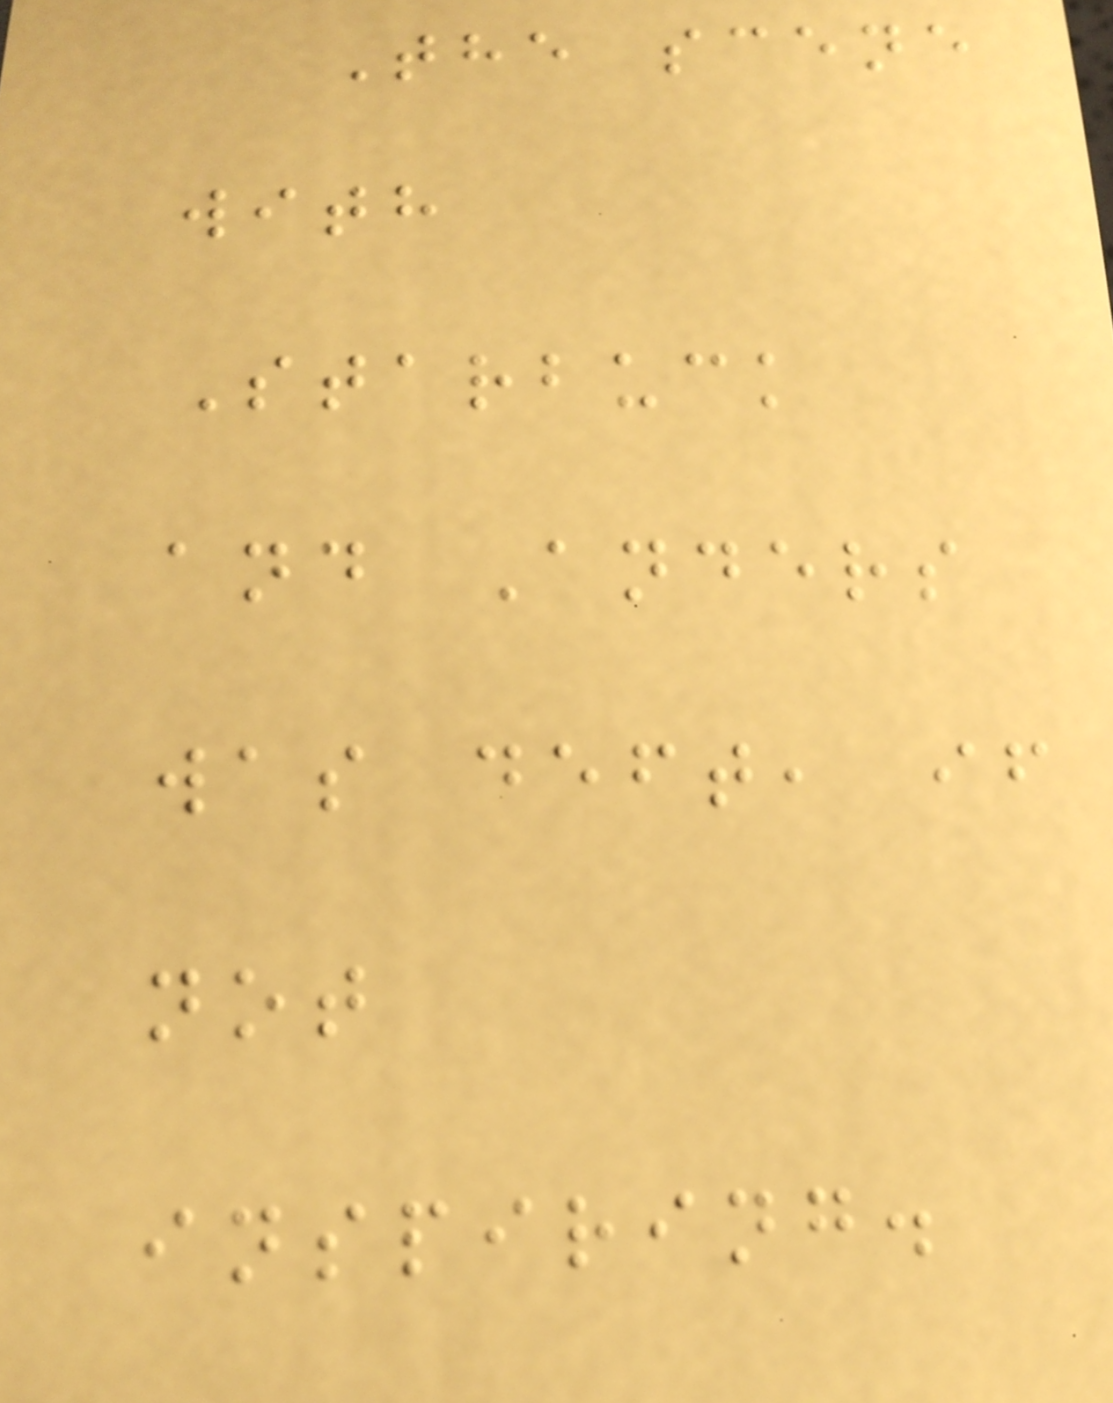The scene
with
Starbuck
and Anders
was deft, if
not
inspiring.
